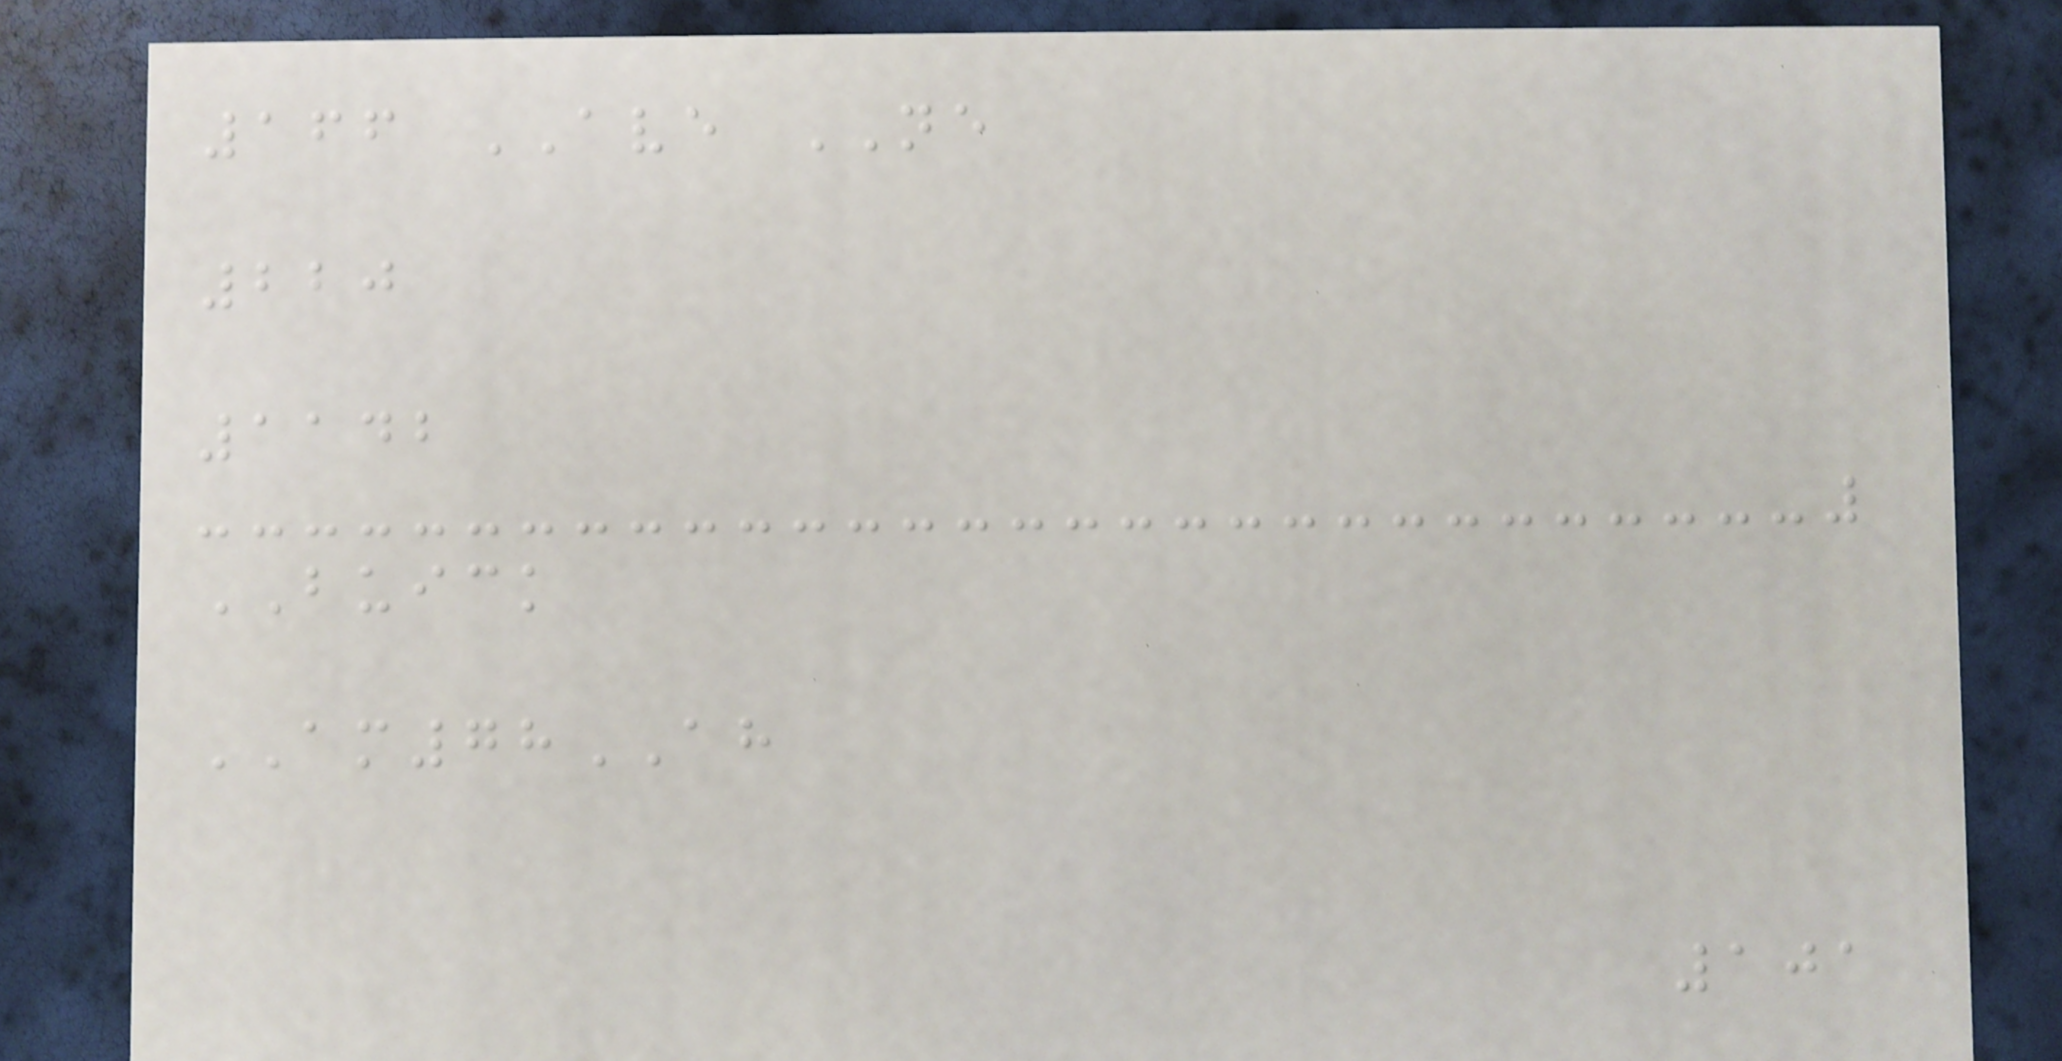166 AVE NE
220
1142
BUICK
AM78AH
101
